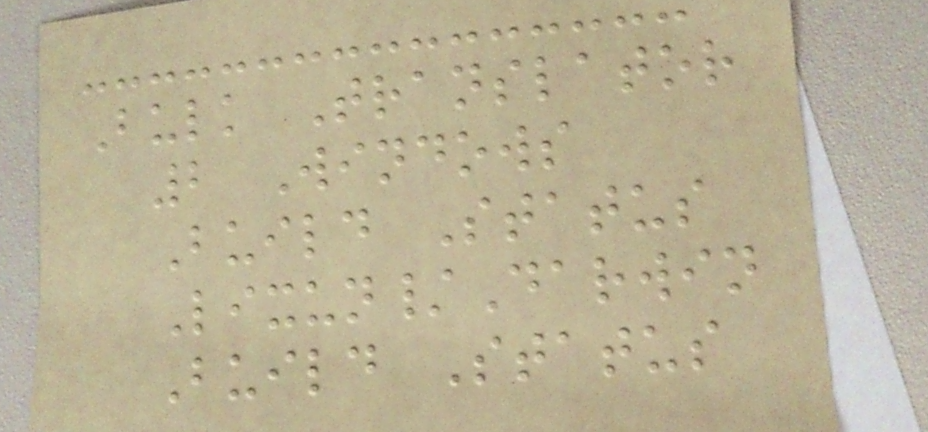Bulk Translator
2 Windows
Build Status
Lixun/Darwin
Build Status
